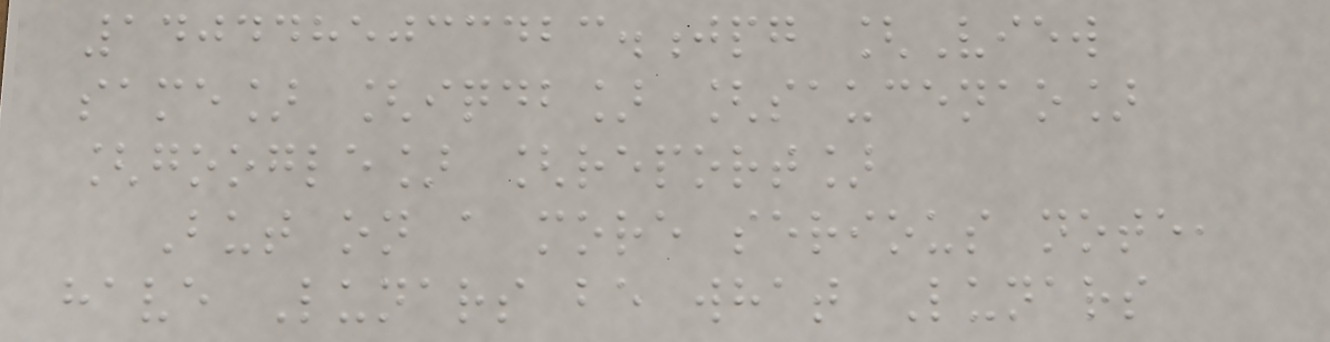1404485033423.jpg [View
same] [iqdb] [saucenao]
[google] [report]
But on a more serious note,
have Lunars be what Lunars
